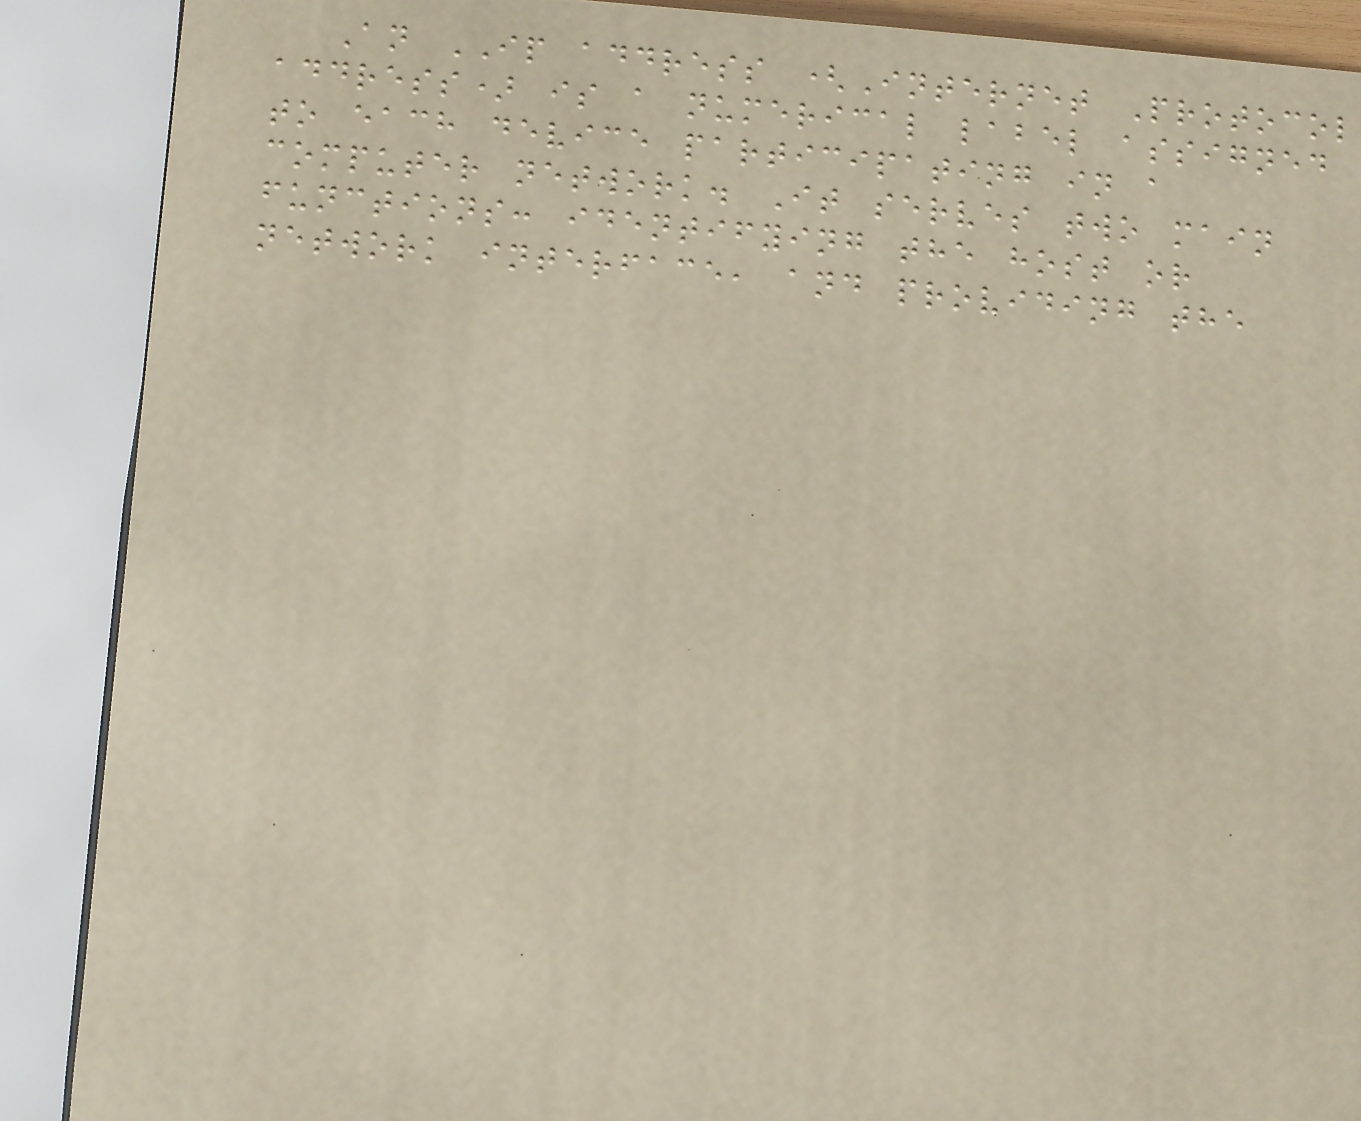An IP address (Internet Protocol
address) is a numerical label assigned
to each device participating in a
computer network. It serves two main
functions: identifying the host or
network interface, and providing the
